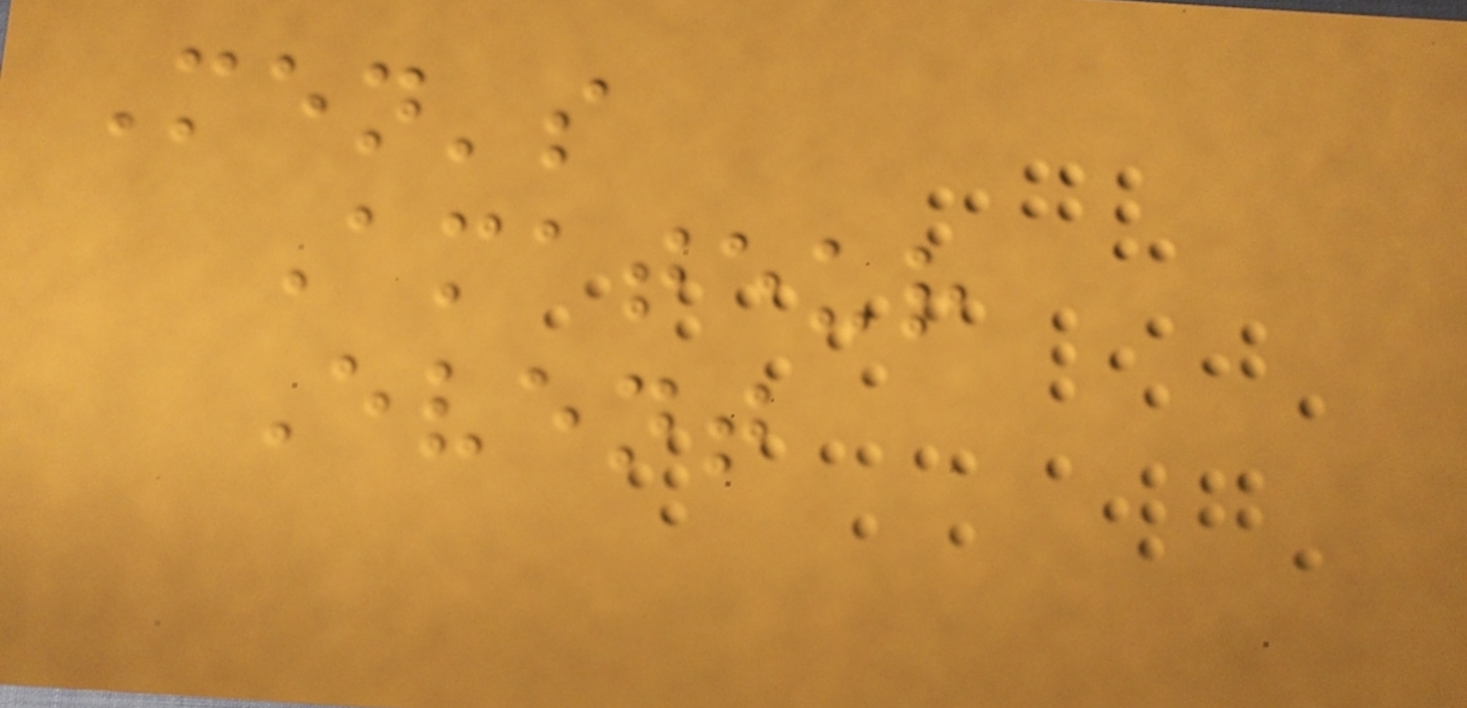Men's
Amateur
Event
